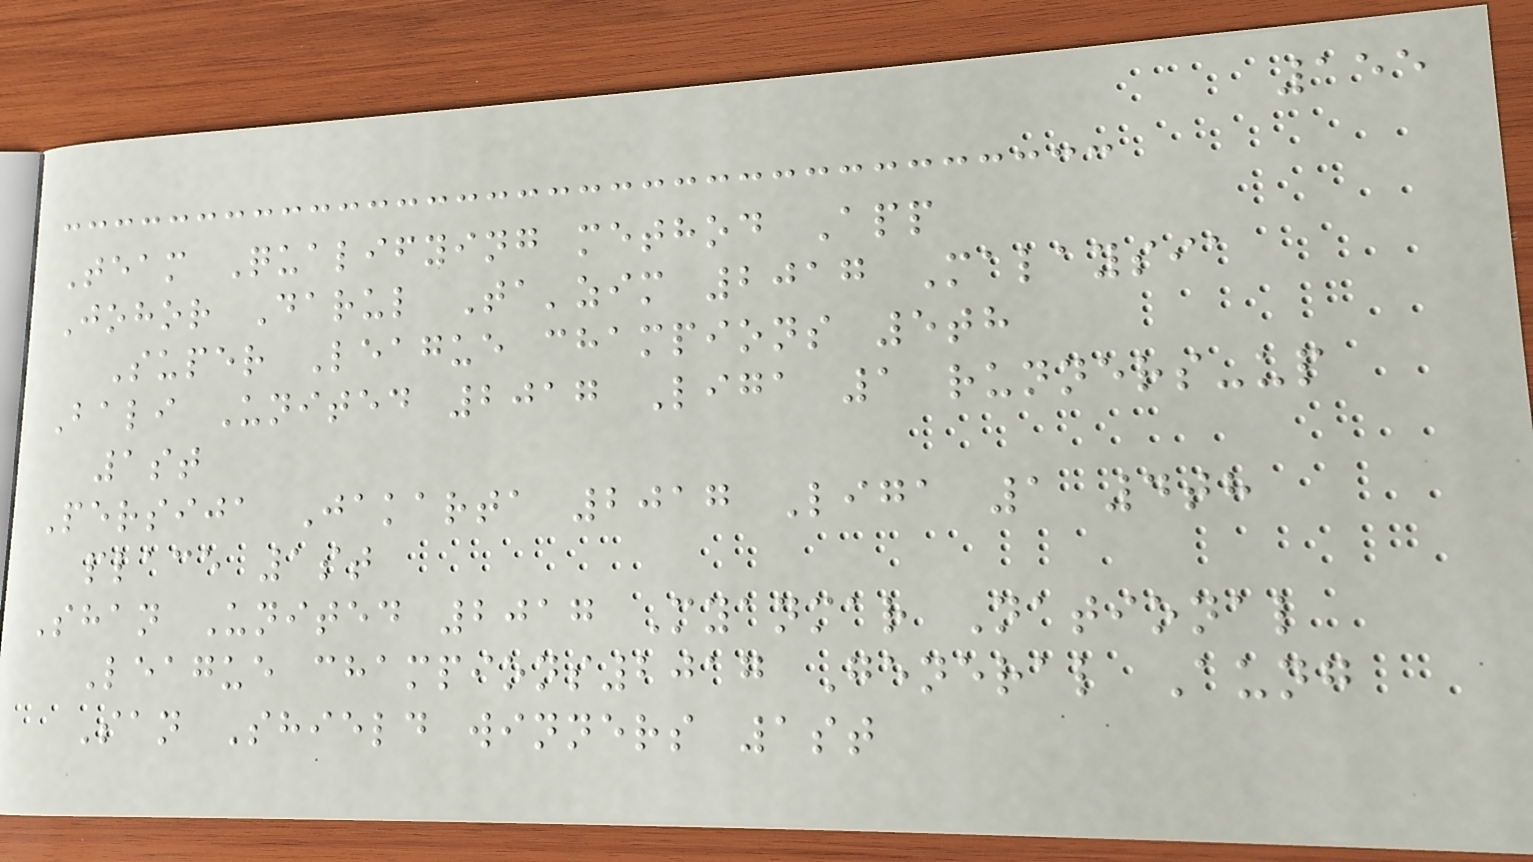155
Team Qualifying method App
Johor Darul Ta'zim 2017 Malaysia
Super League champions 5th
Bali United 2017 Liga 1 runners-up
1st
Persija Jakarta 2017 Liga 1 4th
place 1st
Shan United 2017 Myanmar National
League champions2017 General Aung
San Shield winners 1st
